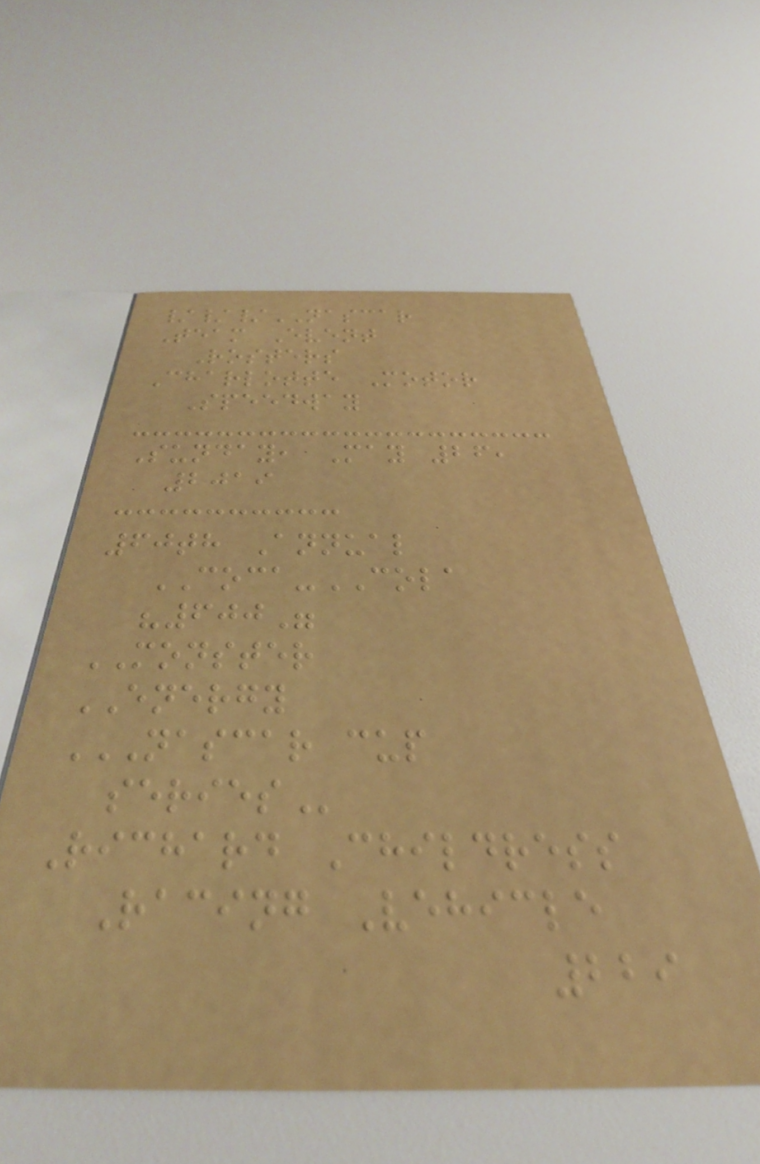///NASCAR
Team Event
Rosters
Charlotte Motor
Speedway
Sunday, May 26,
2019
60th Annual
COCA-COLA
"600"
MONSTER
ENERGY
NASCAR CUP
SERIES
Richard Childress
Racing Vehicle
229
